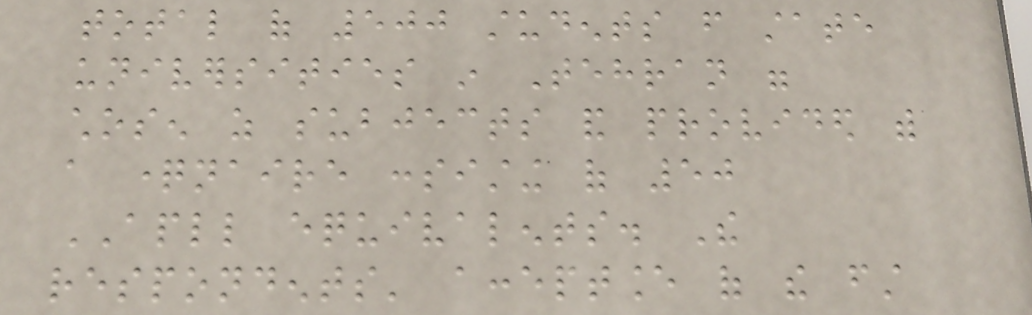total of 500 students from state
universities in Tehran were
chosen as subjects and provided with
a questionnaire consisting of 50
APLL equivalents. The
respondents' acceptance of the first
